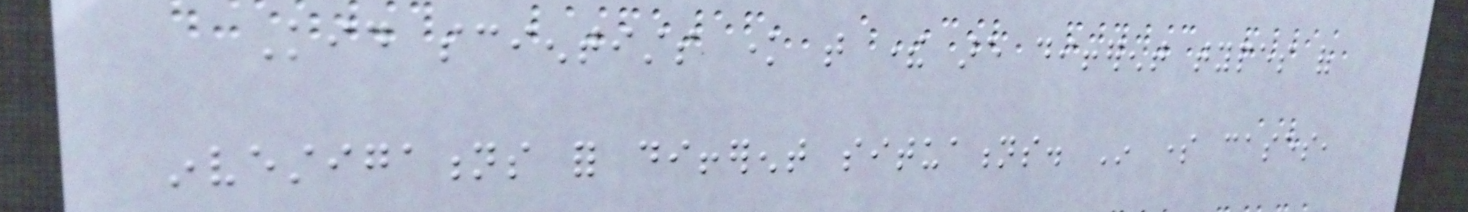Kid scientists know that there are different types of
investigations for different situations. In some cases,
